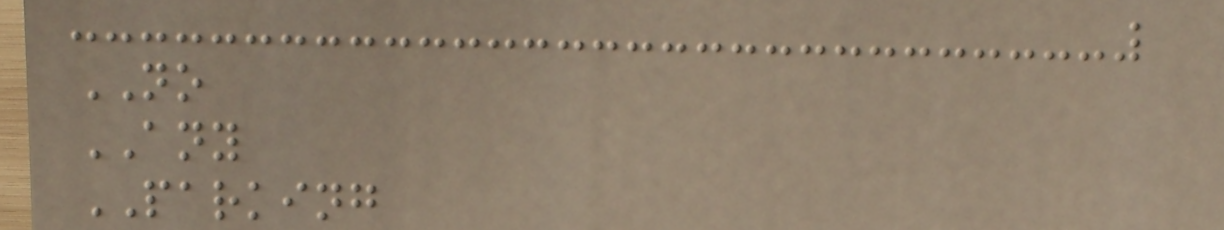NO
ANY
PARKING
